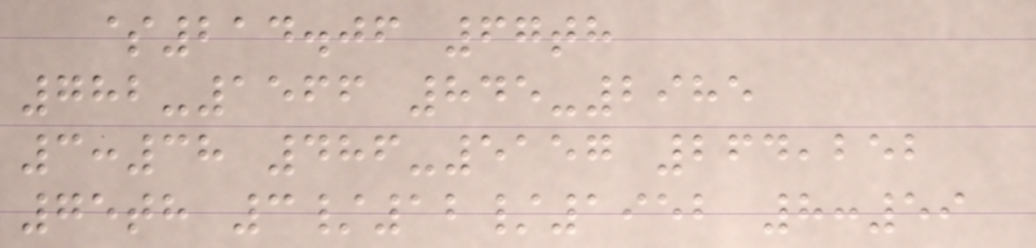$214.06 67th
782-1566 845-2985
3:38 486-5157 264,252
75th 3/12/1952 8:59
